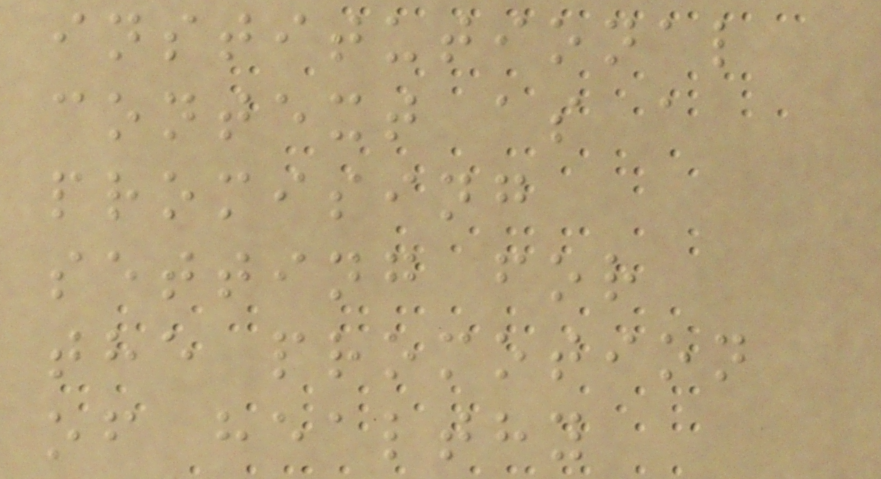institutional
context as a
promising
setting for
the promotion
of healthy
